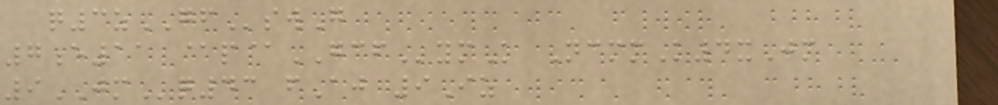q3zGFswG
7e11 @p@GCFymK NcmmK4xJm
9JMq43 fAj 9Iz
